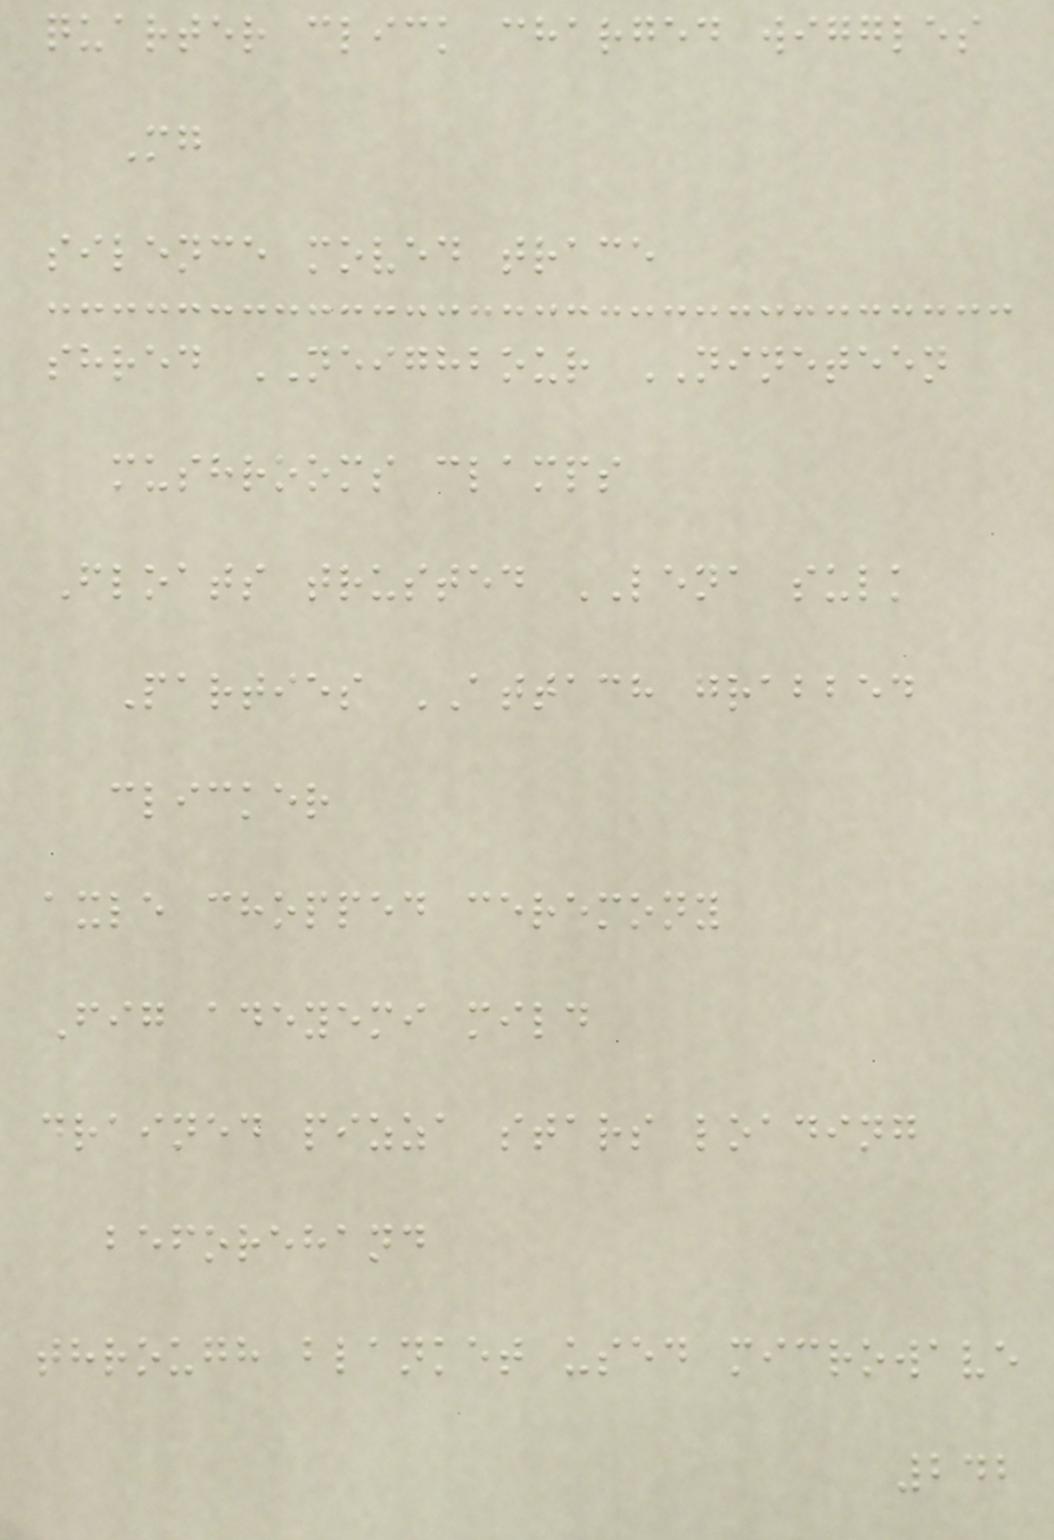quarter click charged wiggles
Mg
silence moved trace
shred NEIGHBOUR NINETEEN
mushrooms clamps
Floats trusted LENA sulk
Parties ATTACH grabbed
clicker
axle chopped ceremony
Fig adeyemi mild
drained pizza stars loading
beforehand
through blanket used microwave
242
